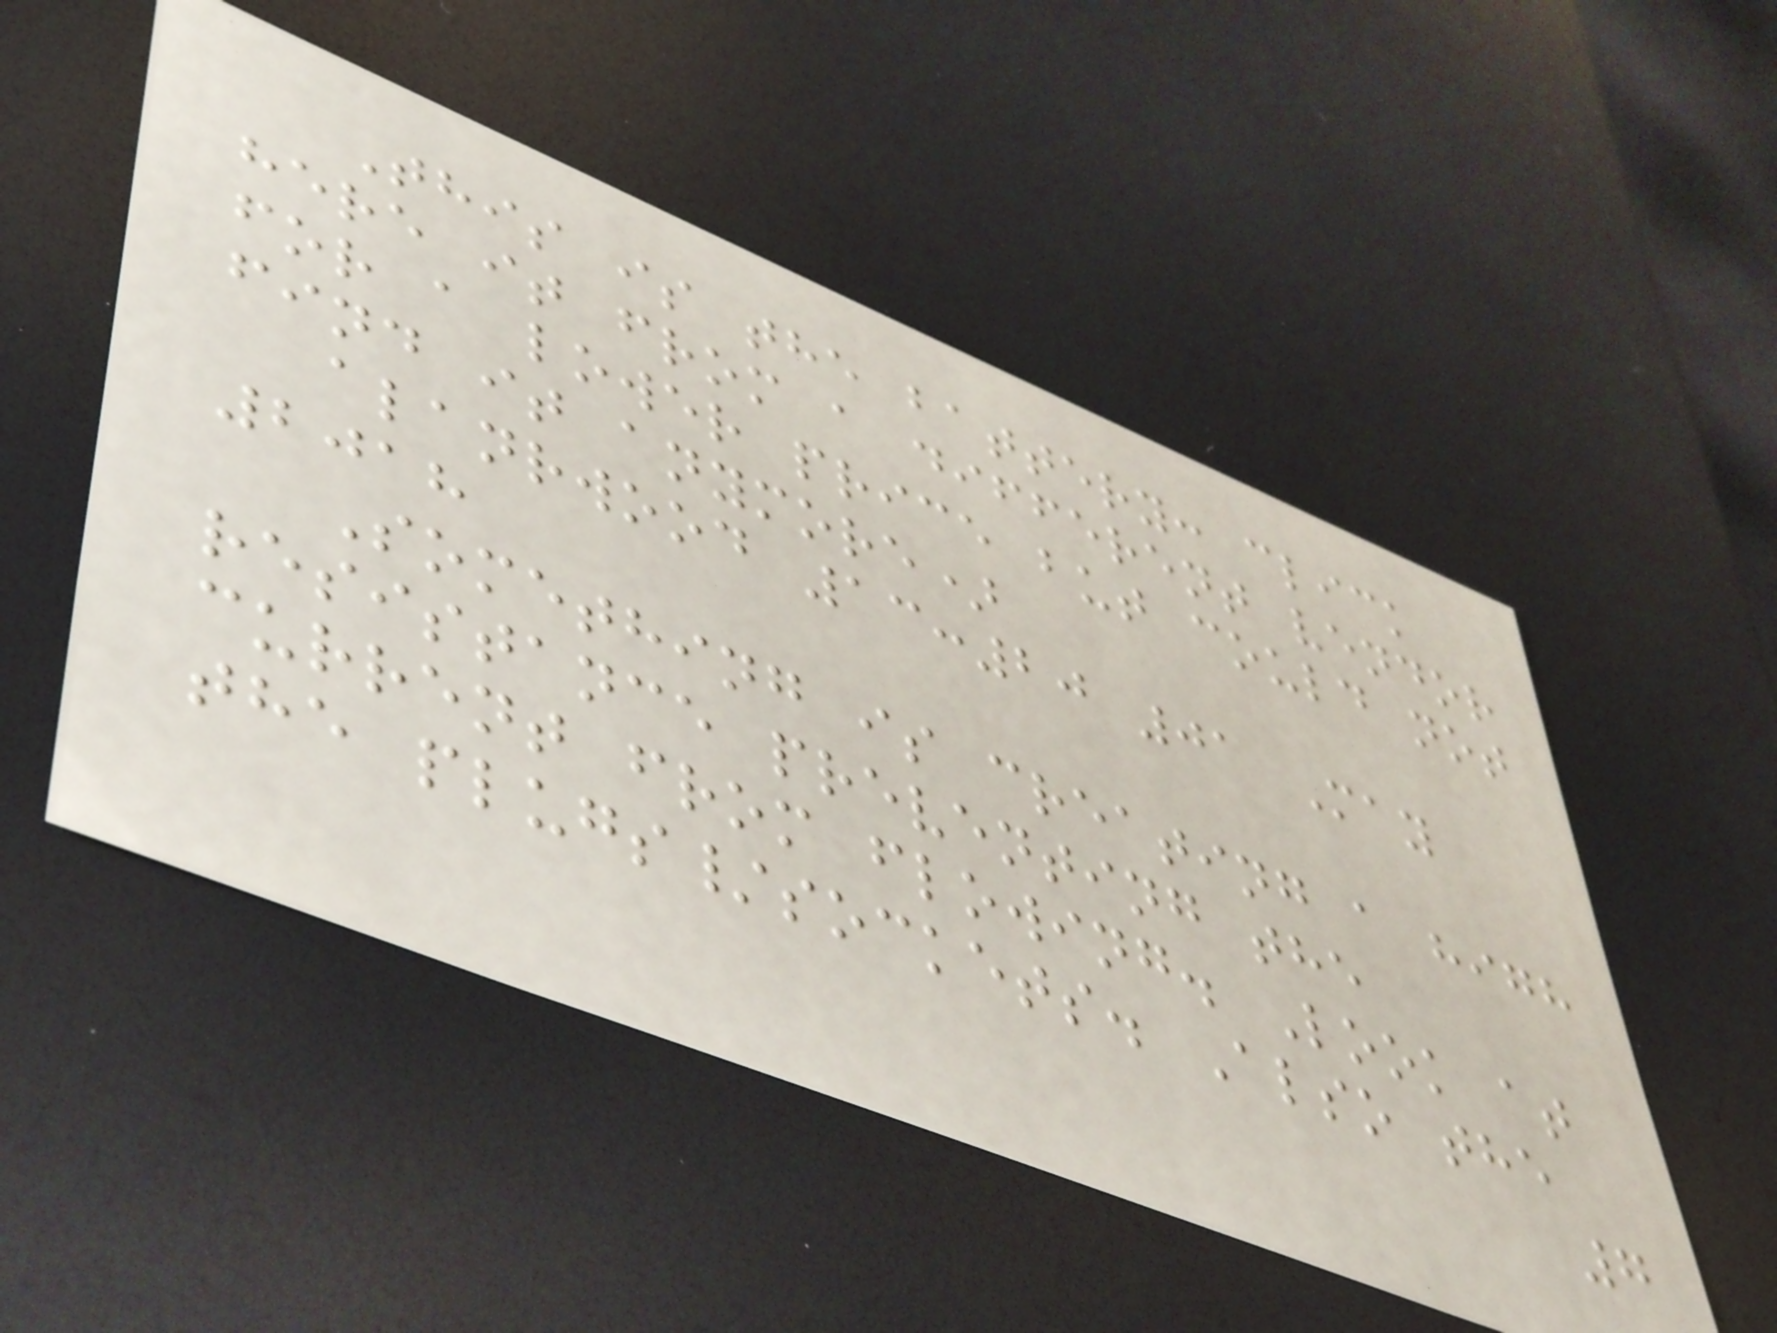This is the battery: click
here it from a different vendor
for a lower price but could not
find it anymore)
alanrwood 13:20 01 May
2018
Something is creating a high
resistance preventing the
current from flowing. Look at
the plugs/sockets. Also the
7
